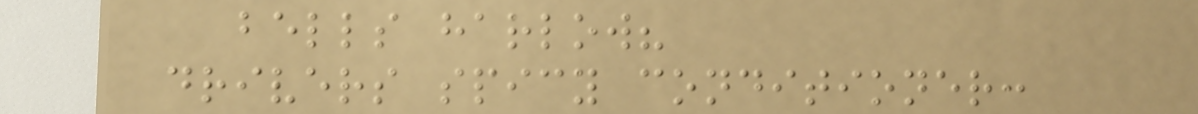bells harlow?
drivers spicy conditioner:
